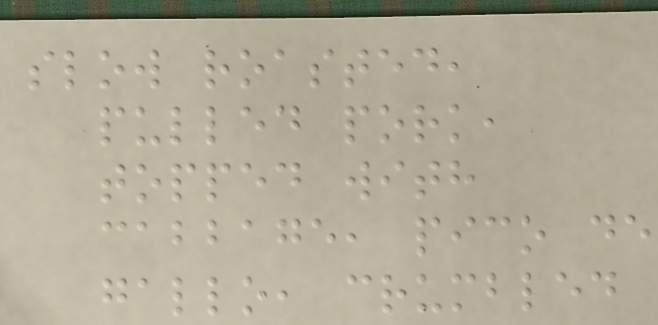slow roasted,
pulled pork,
topped with
cabbage, pico de
gallo, crumbled
